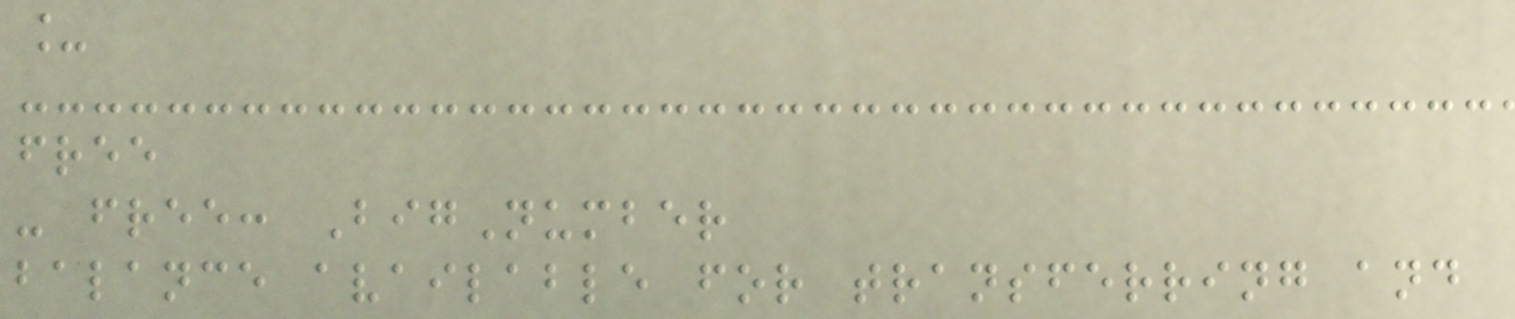_
free
- free: BigNumber
balance available for transferring and
